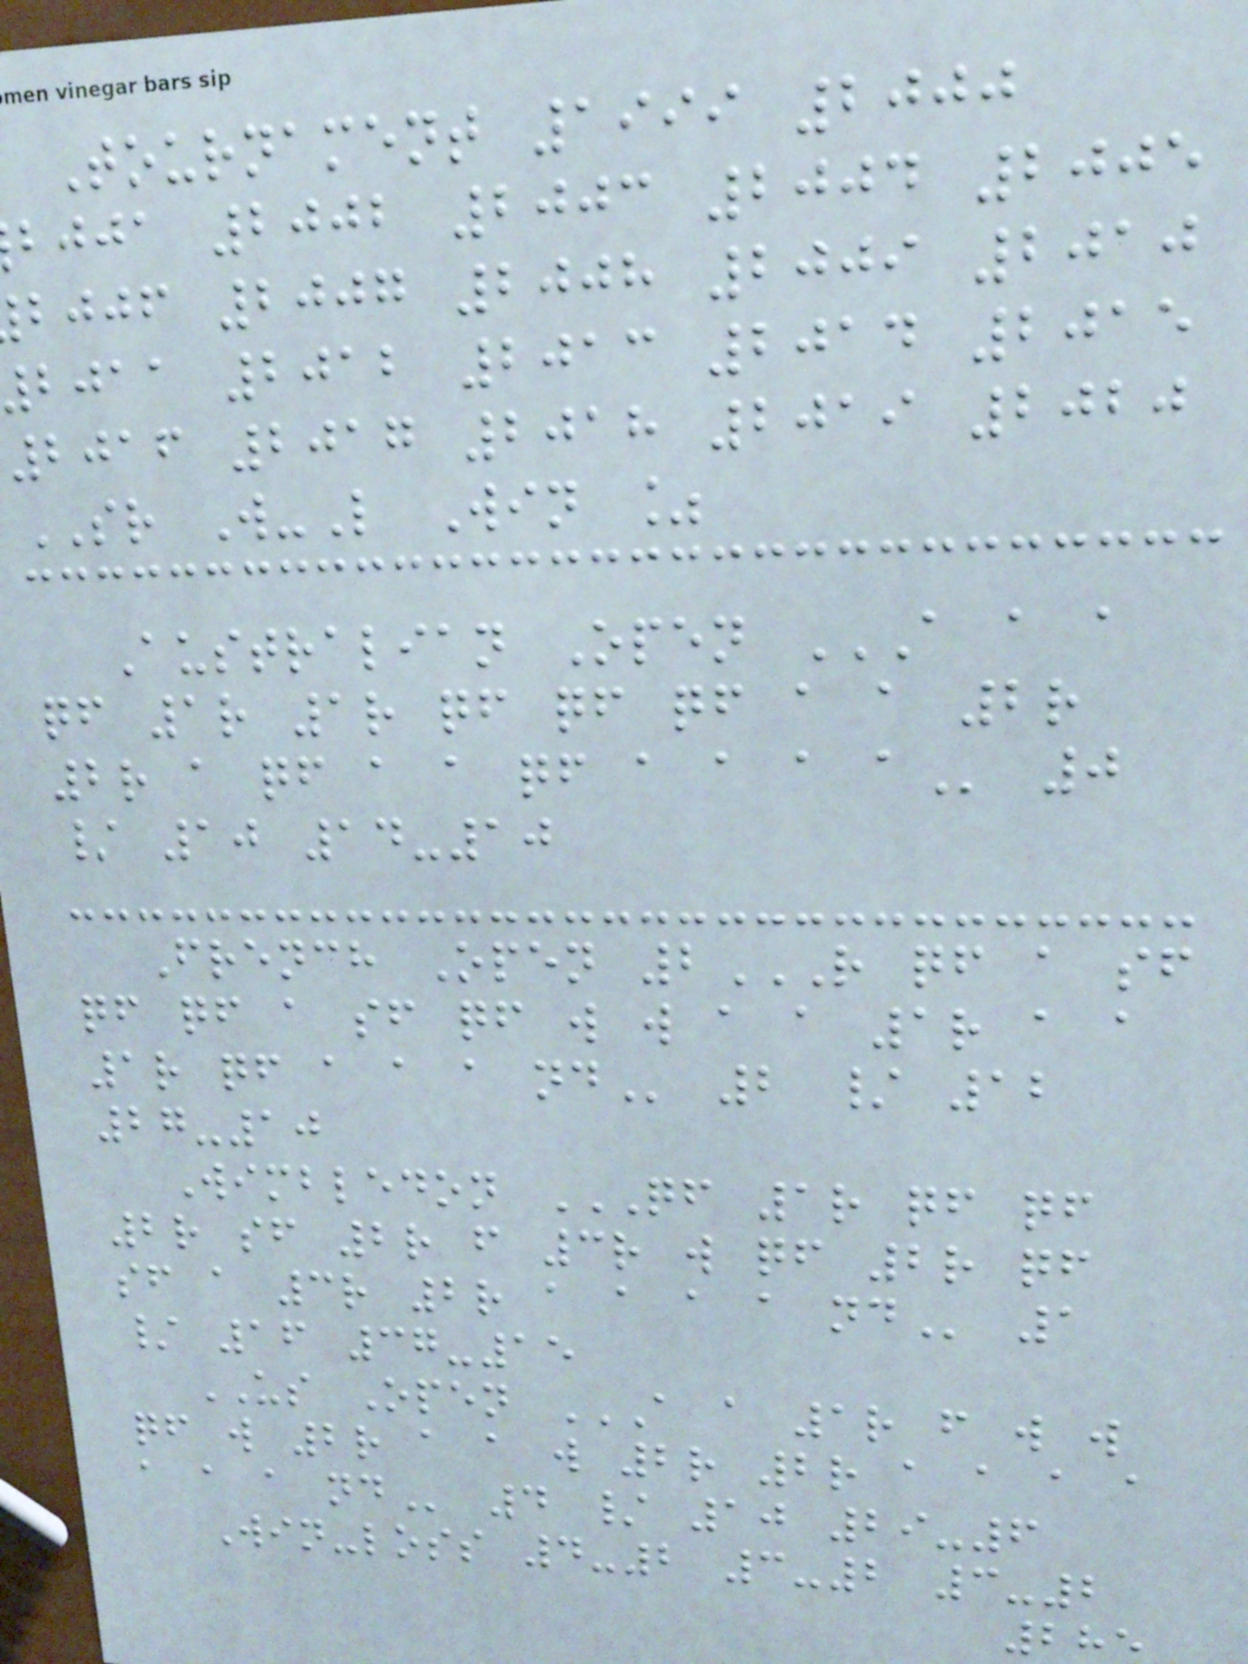Tournament 1999 2000
bjja 2002 2003 2004 2005
bjjf 2007 2008 2009 2010
bjaa 2012 2013 2014 2015
2016 2017 2018 2019 2020
SR W-L Win %
Australian Open A A A
qf 1r 1r qf qf qf a a 2r
2r a qf a a qf a a a
/ 10 14-10
French Open 2R QF A SF
qf qf a sf qf w w a a 1r a a
1r qf a a a
27-10
Wimbledon QF 1R QF QF
2r sf 2r f 3r w qf 2r qf
sf a 3r 2r a a a a
/ 16 37-15
US Open A A 1R F W W
qf w 2r a a w 2r 2r a a a a
Win-loss 4-2 3-2 3-2
